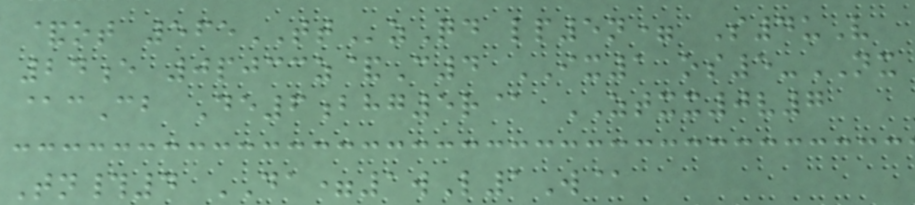&ot 565TTzQd lp5n= S4uV
24e 0pjccz&C4 IX1 os5-NX
@cCb De6bhg5r@ ZTXX0v7
Tn#4 DA=1wL1W@
